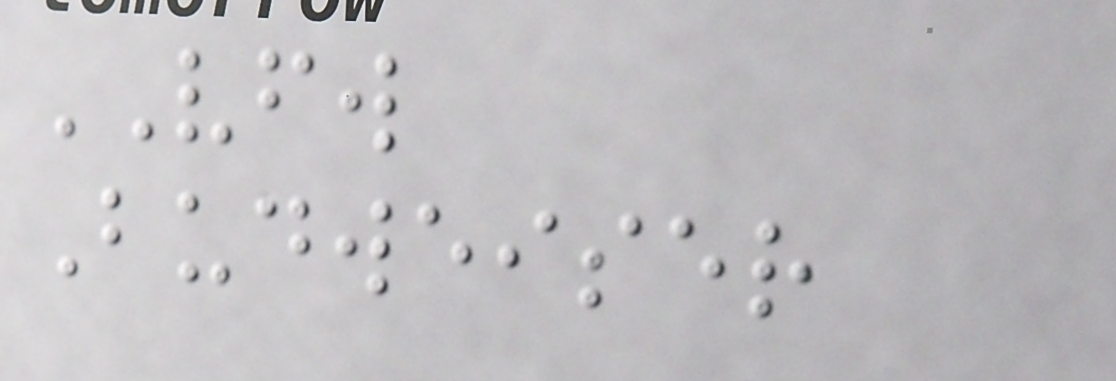VFW
Budweiser
